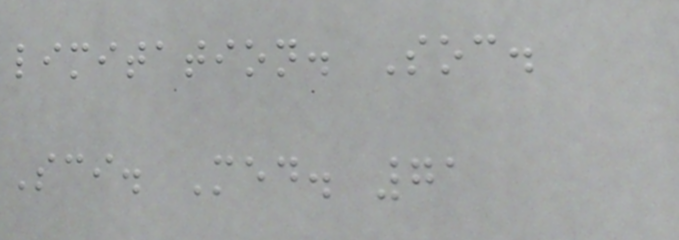limitation. Soc.
Sci. Med. 71
